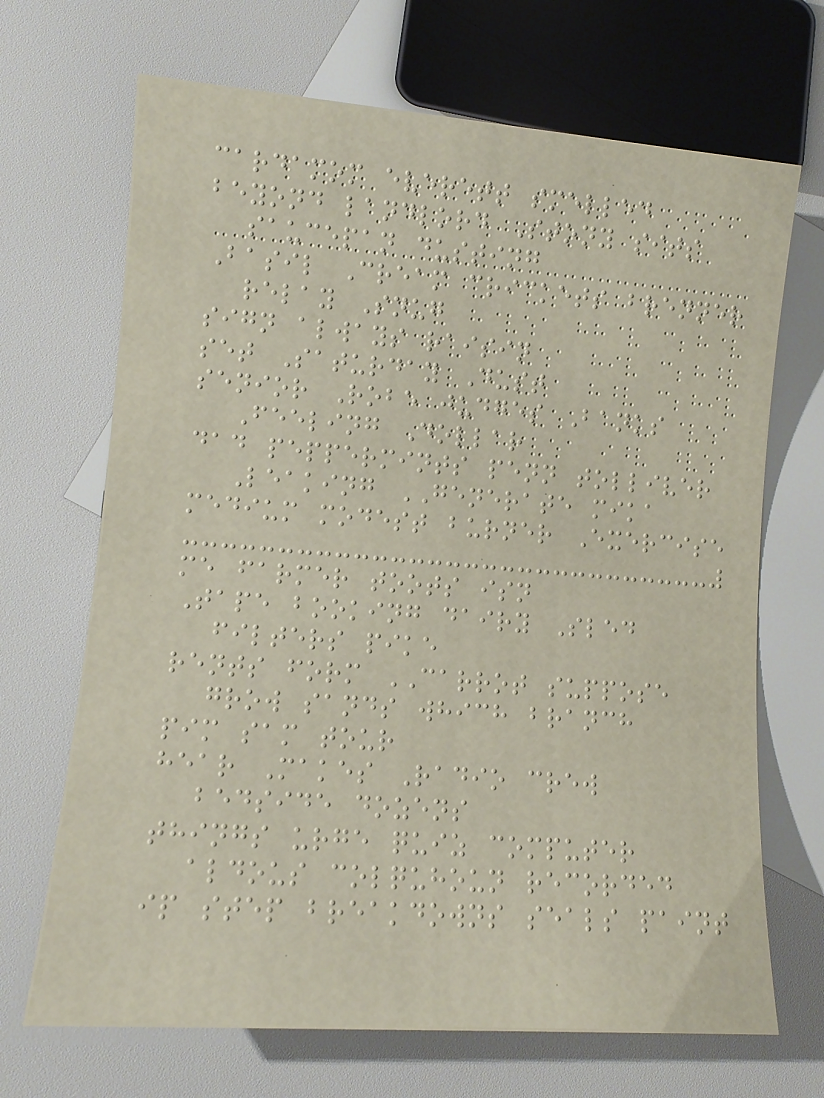cardamom everett smelled
beyond landlord Stony sits
saucepan dusting
Basil Cream crickets brenner
relay Snug
sign always raisin
set Saturday Dust
senior Robe judges Banks
Feeling Dollar
dad peppermints penn tolliver
Leaking GENERATE mika
medium modest burner Exercise
me farmer toots isn
Tape booking dairy Sled
filters pike
rents form CARROT suppose
grow sands which branch
pim sam tour
hear Makes Radio crew
bedside dozens
things urge quiz computer
aldous colquhoun recorded
ip step breakdowns seals paint
